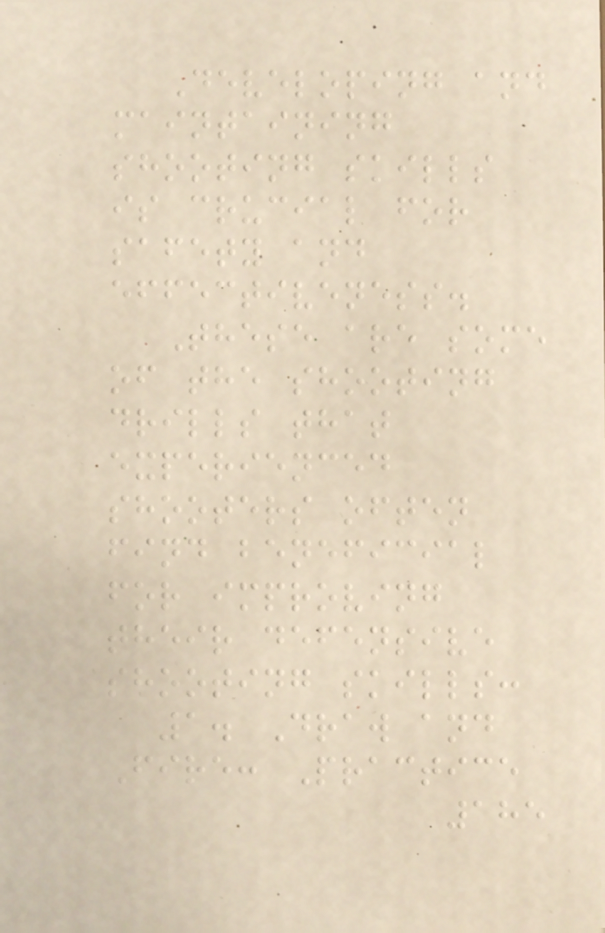Developing and
maintaining
shooting skills
is crucial for
safety and
effectiveness.
These are some
of the shooting
drills that
experienced
shooters often
find beneficial
for improving
their defensive
shooting skills:
1. Draw and
Fire: Practice
185
